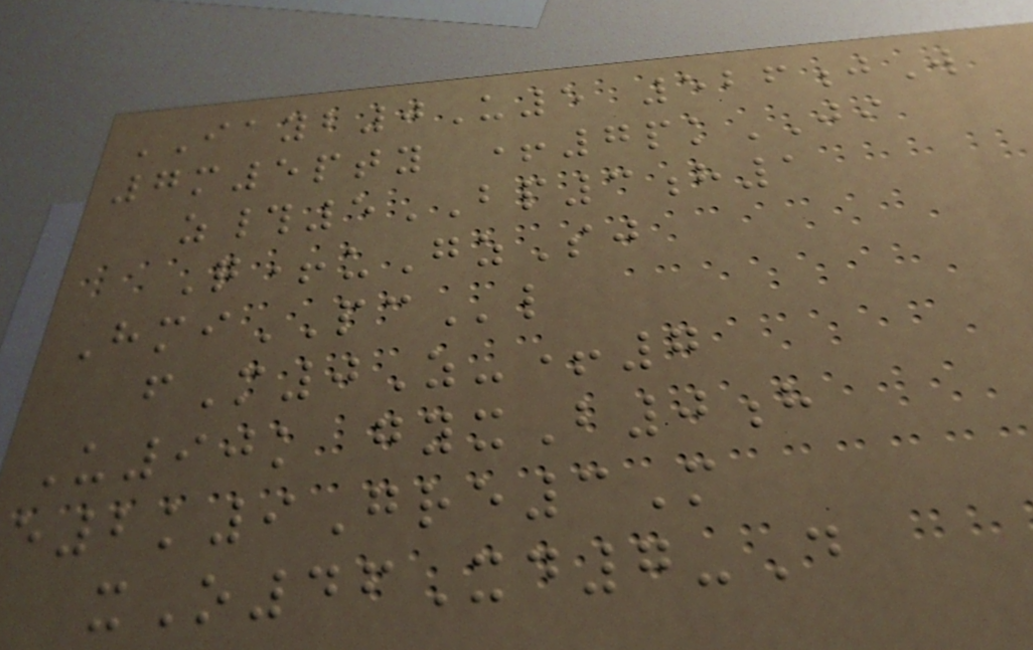IAYB0U5 526jW
7m5pty +7pkJI
z#5BP3h1
Q+uGzSj
HmiPCl
fM0Z-+7
U90k gyxB0h
e2k9Gre3M
xO46Xd7-D
